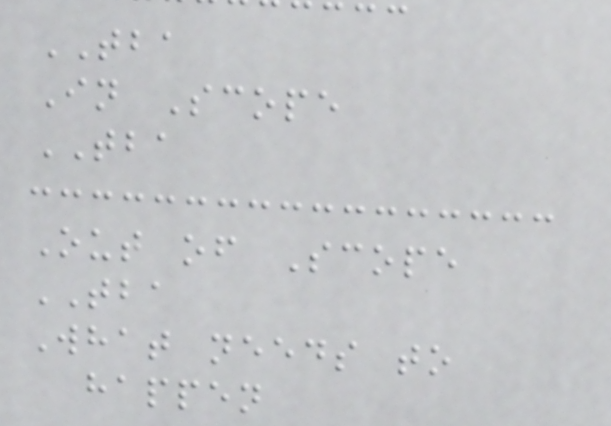TBA
In Scope
TBA
Out of Scope
TBA
What needs to
happen
